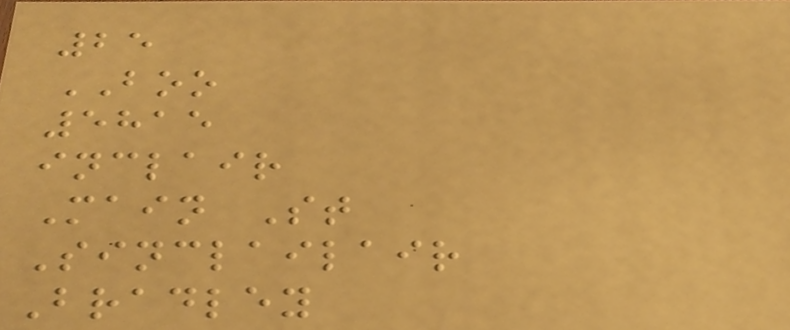25
BOO
5815
inclair
Main St
Sinclailair
Bradley
